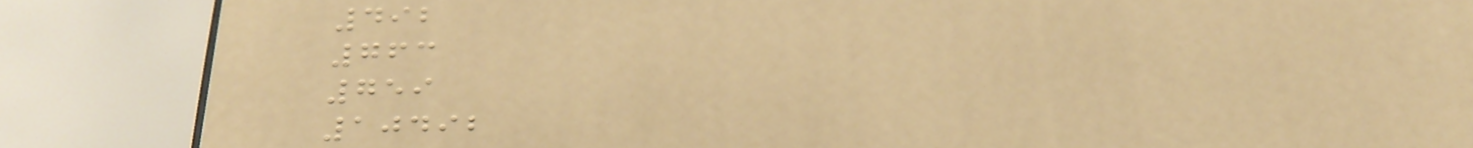492
763
759
10492
